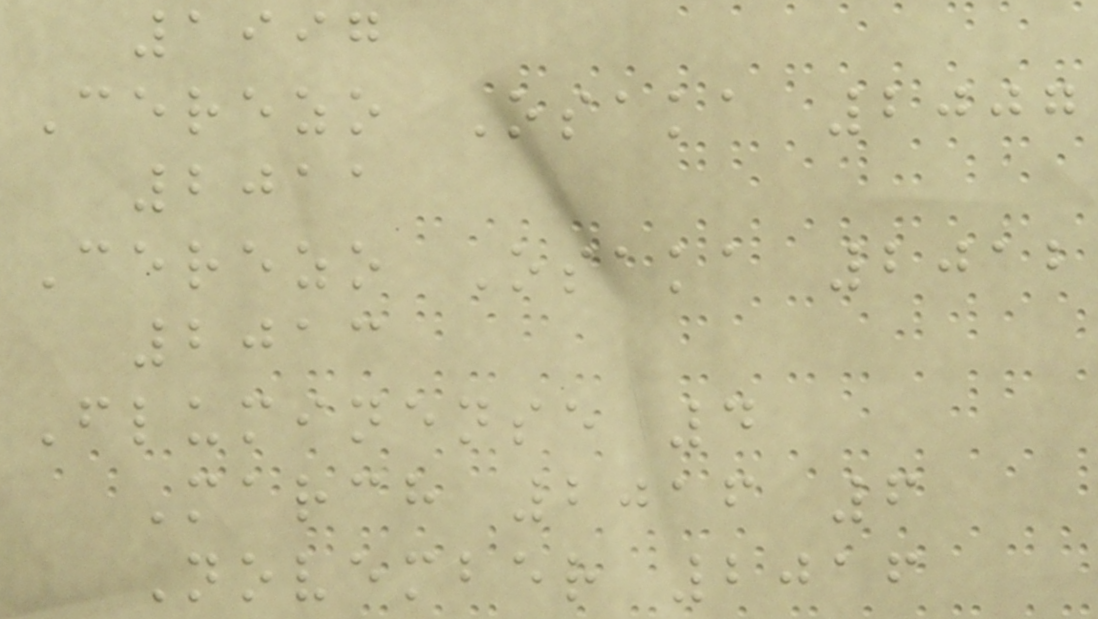1997
Cerezo Osaka 2007
2011
Cerezo Osaka 2012
2013
Fluminense 4
March 2016 6
November 2016
